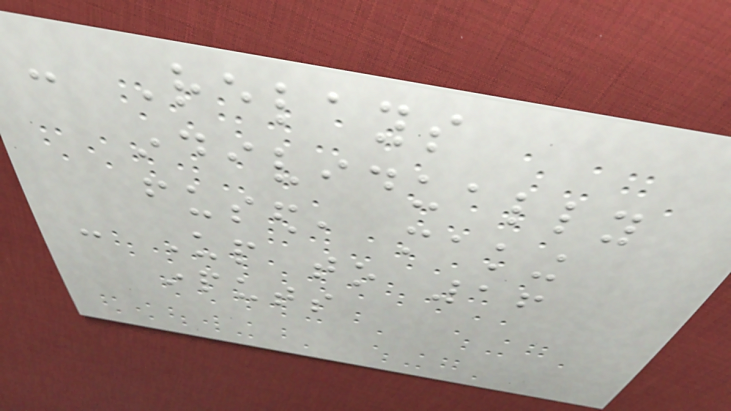- Relays
individually
fused, making
- Up to 16
inputs
